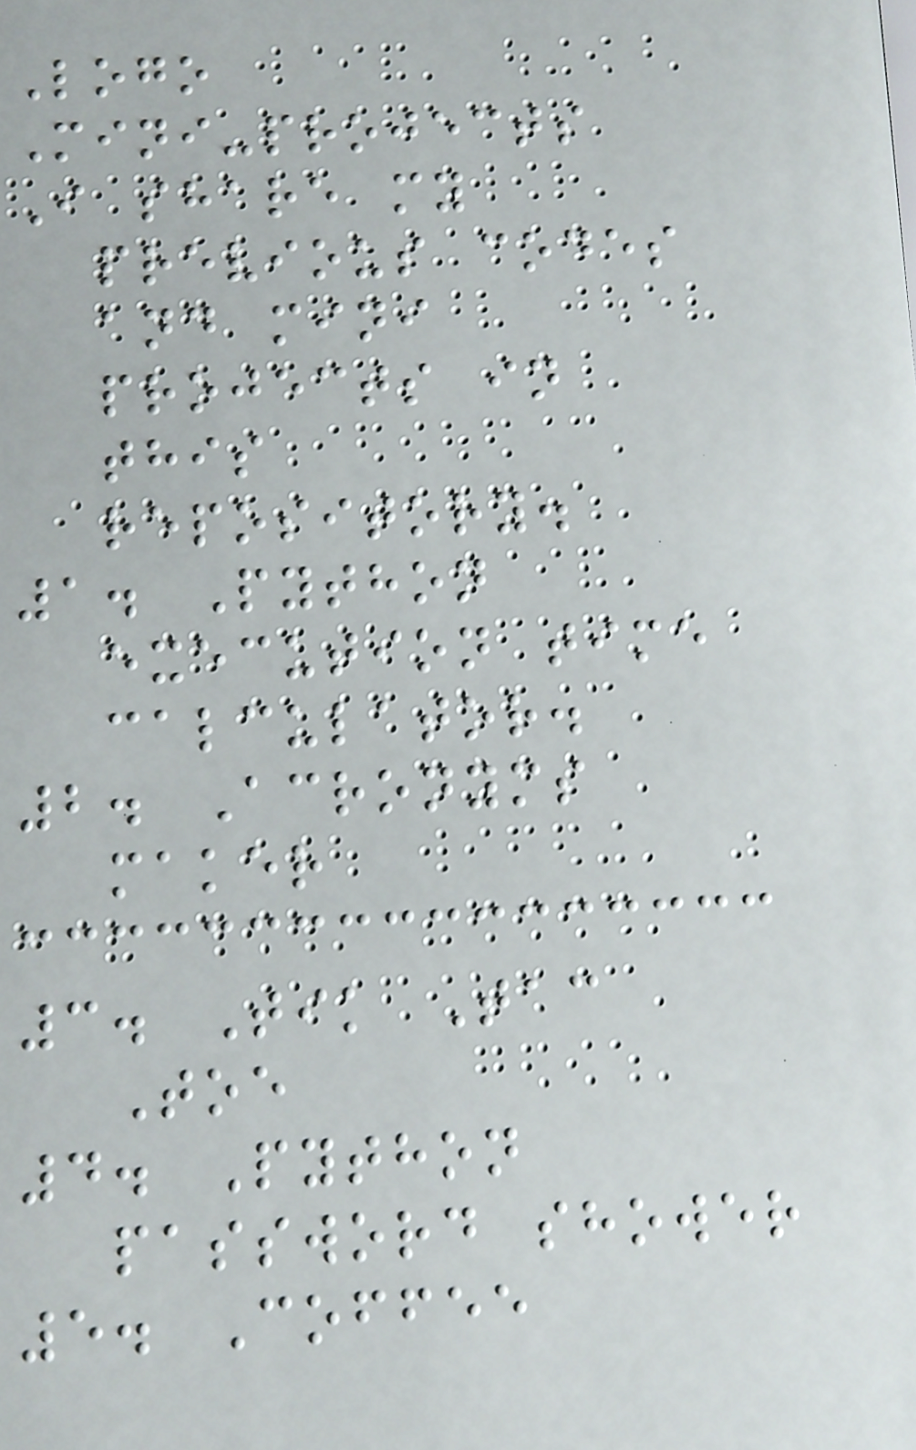Logo
Mini-projects
I share my
previous codes
and mini
projects in
this
repository.
1. Python
execution time
calculator.
2. Acronyms
maker
3. Tik Tac
Toe
4. Python
password shower
5. Coffee
